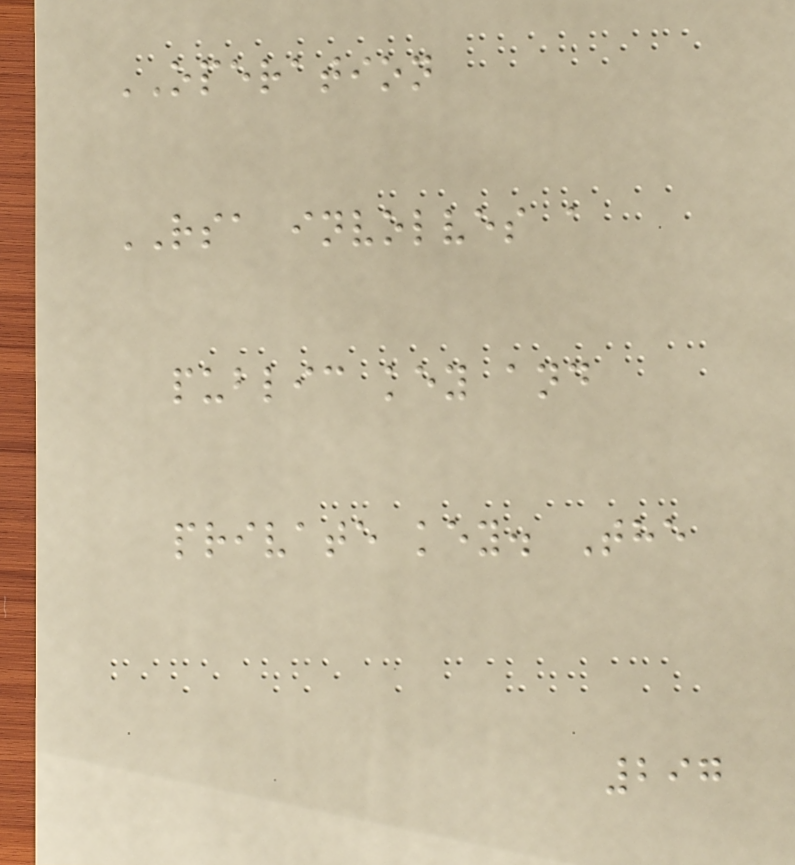OPERATION
RSA involves a
public key and
private key. The
297
